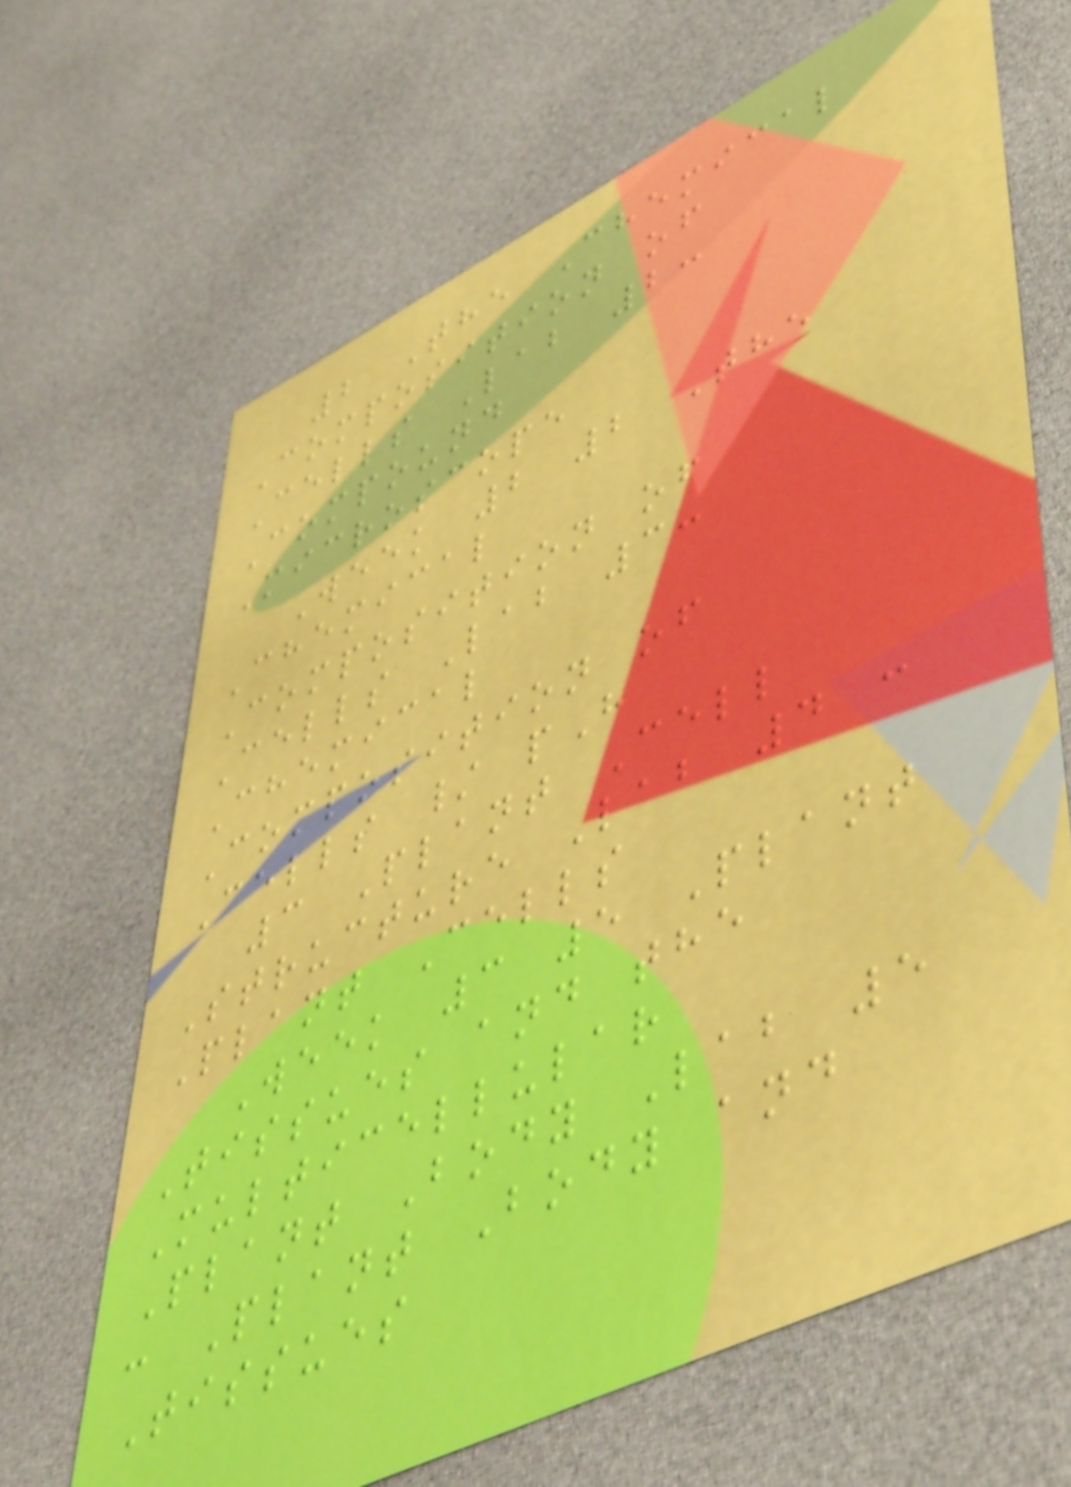2 The Chemical
Composition of
Cells Lab 2:
Compound
Microscope
Week 2 2 The
Chemical
Composition of
Cells Lab 3:
Chemical
Composition of
Cells / pH
3 Plant Cell
Structure Lab 4 :
Plant Cells
Week 3 5 Plant
Tissues and the
Multicellular
Plant Body Lab 5
: Plant Body and
Tissues
